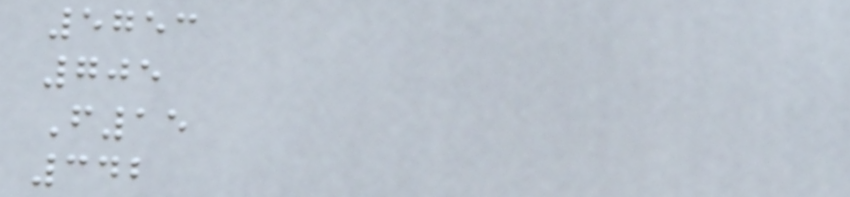5753
705
F15
342
